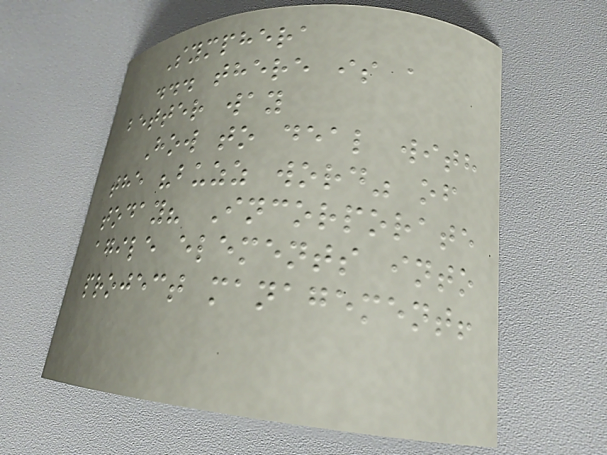Symphera
... there is a
better way
How to deal with
the "buzz word" of
today? Incorporate
agile elements into
project management!
